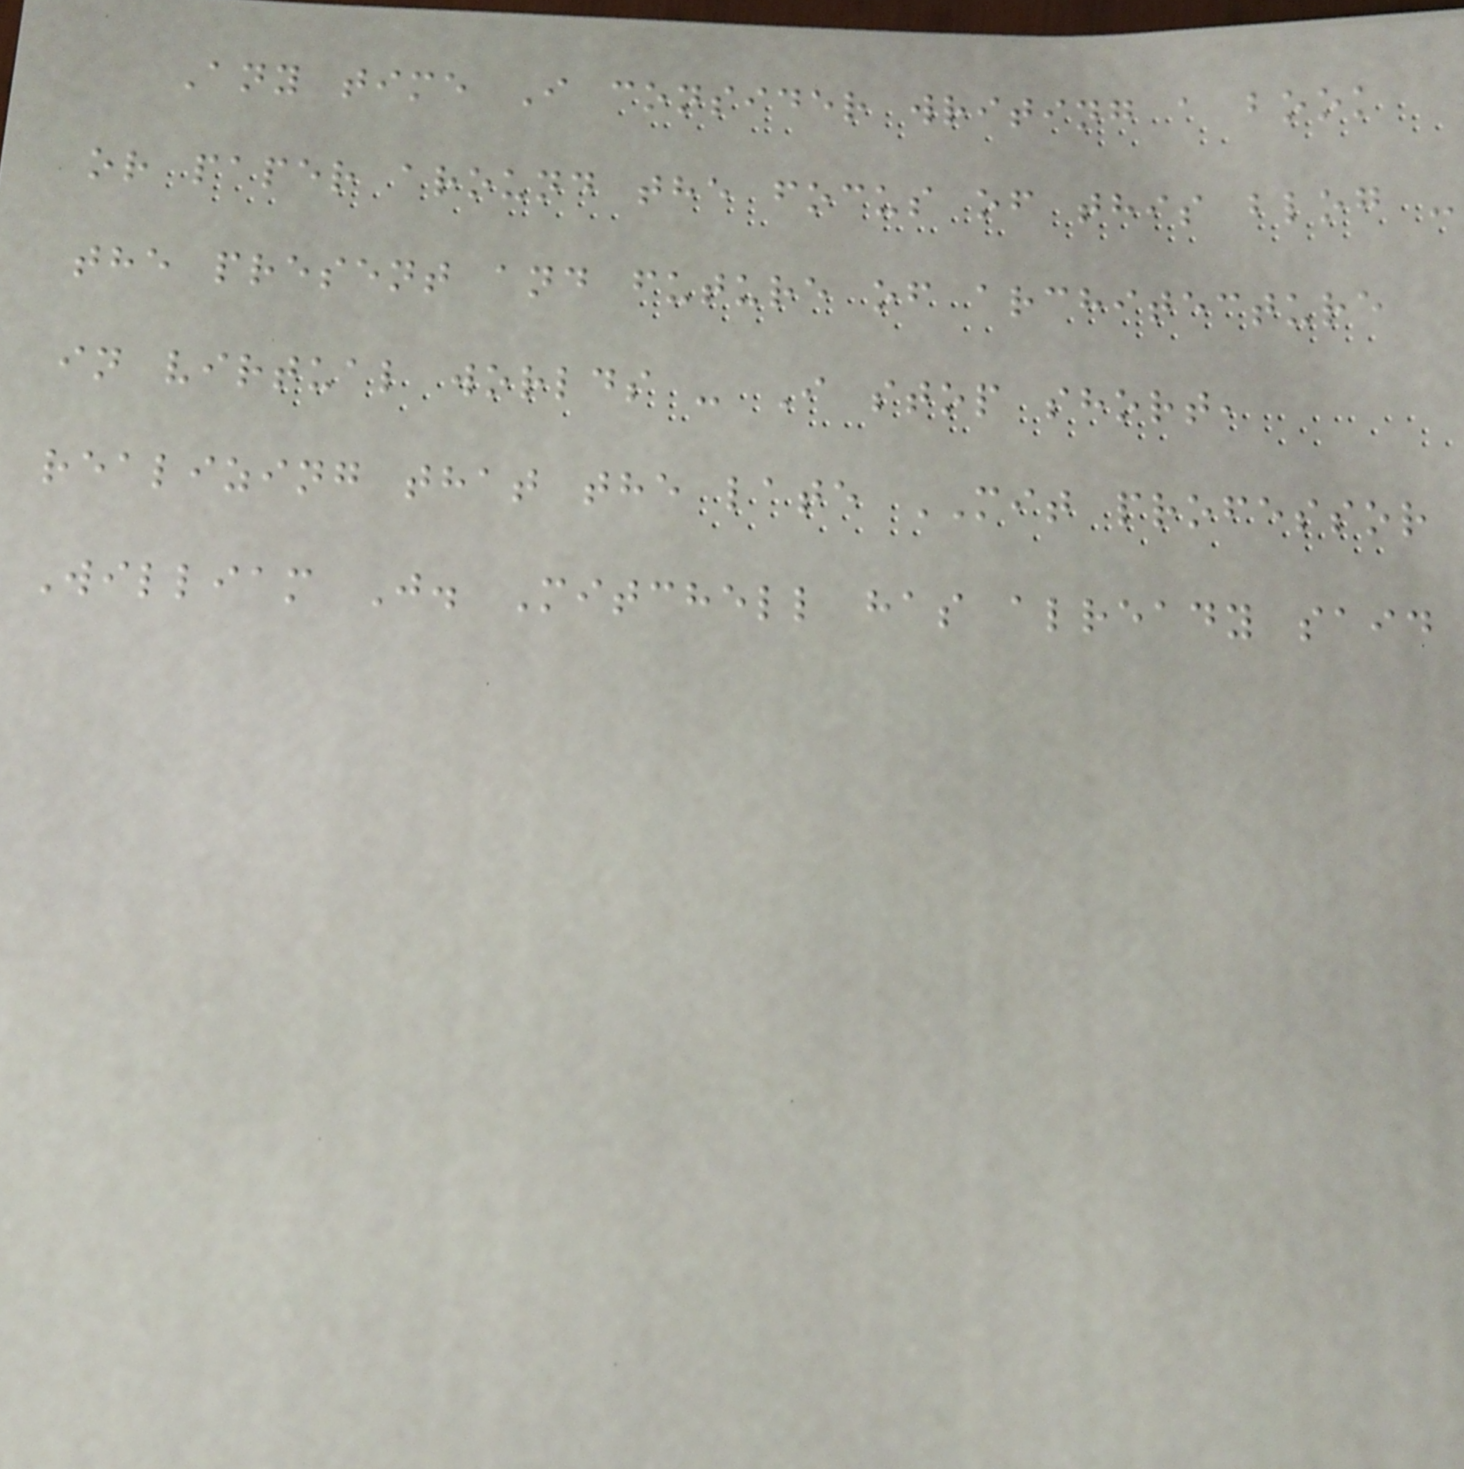Any time I consider writing a book
or paper around the focus of this blog -
the present and future of architecture
in virtual worlds - I stop short,
realizing that the late MIT professor
William J. Mitchell has already said
